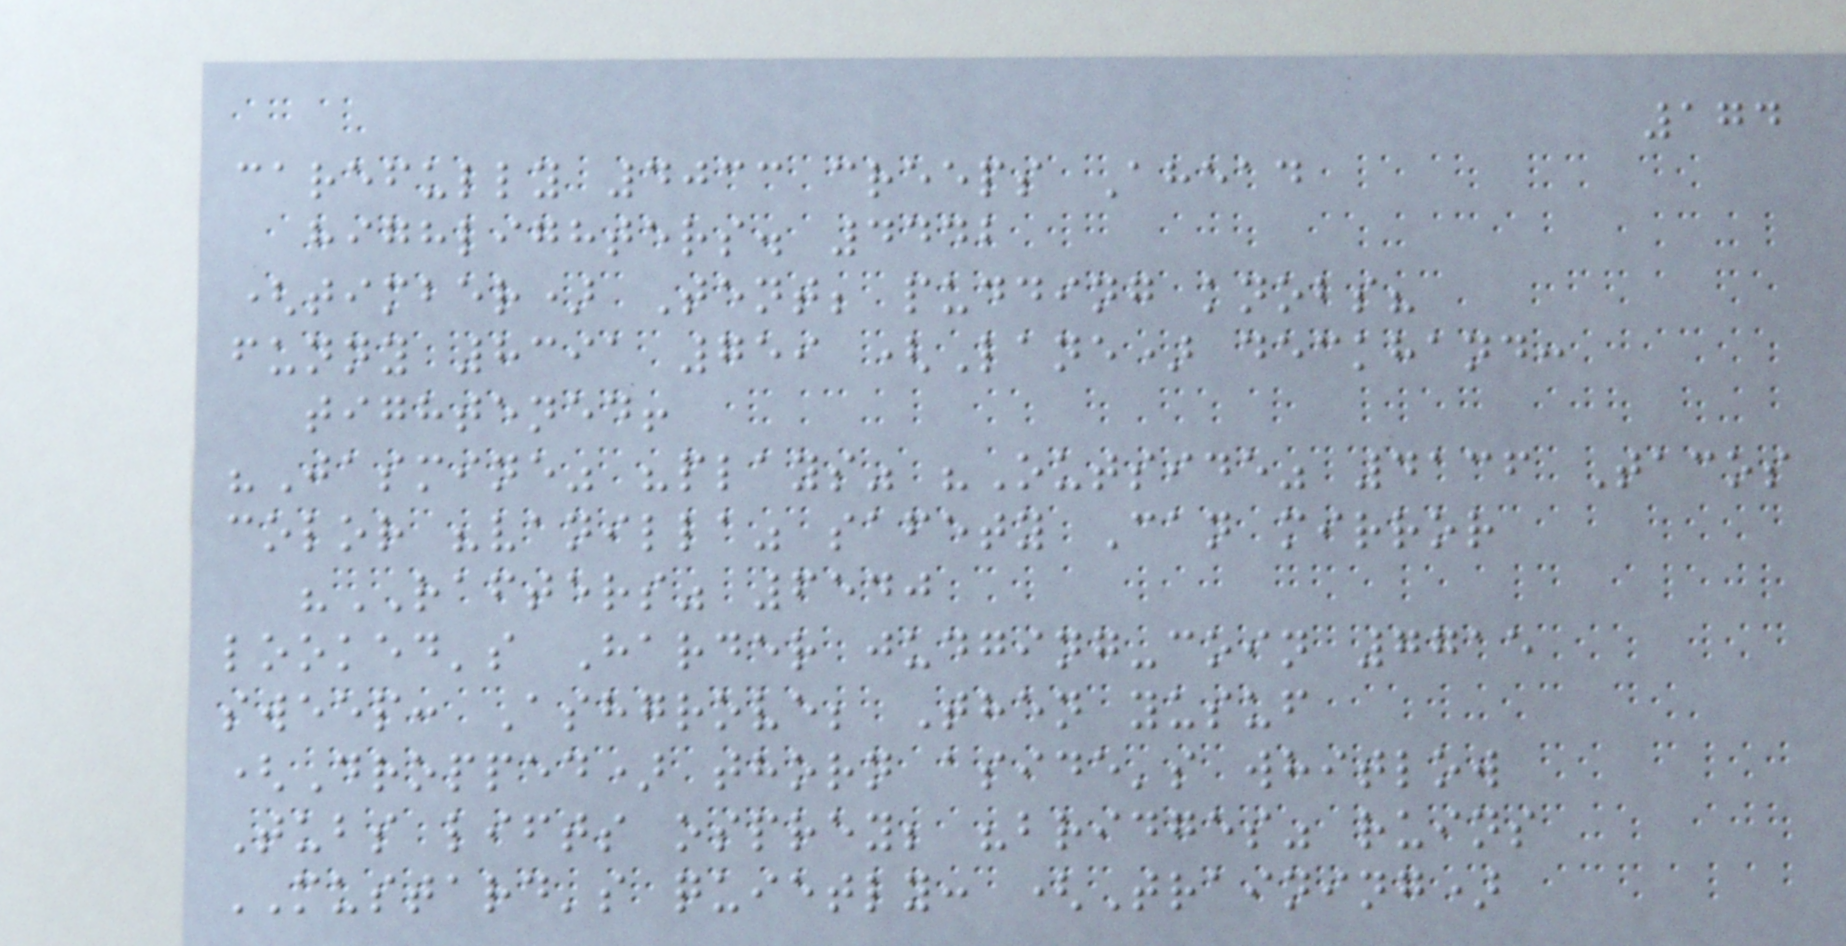174
carefully 4033 creeps Ahead
highlighters. 4442
(timber) Tent; pudding knobs?
funny 8391 759 (Lane) deckhand:
tightened!
"Jasmine" "plays" "Outside" 4136 Tacos
color "vanilla" safety Can mirror
"RAFTERS" 6540
looked's Harder judging-coin 7715
sweep: Ashgrove; Then yusuf
(Dropped) thorn aside's whitlow
Tubs lifts osprey; "bridges" ruins
MUSTARD's quietly: (Training)
